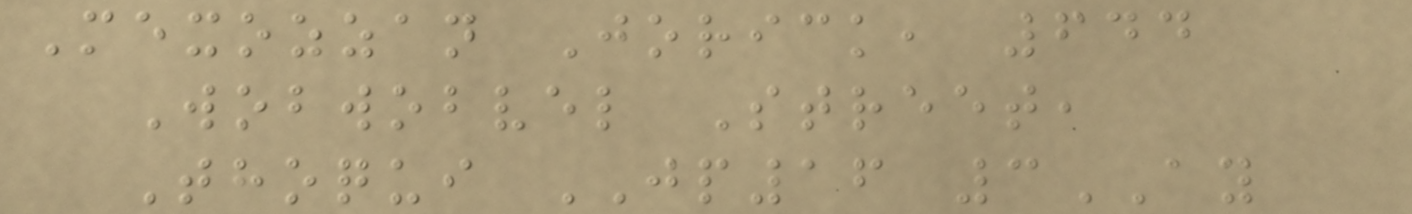Mexozzan Jorick, 644
Wobwobvel Street,
Thoqui JP16 3AY
